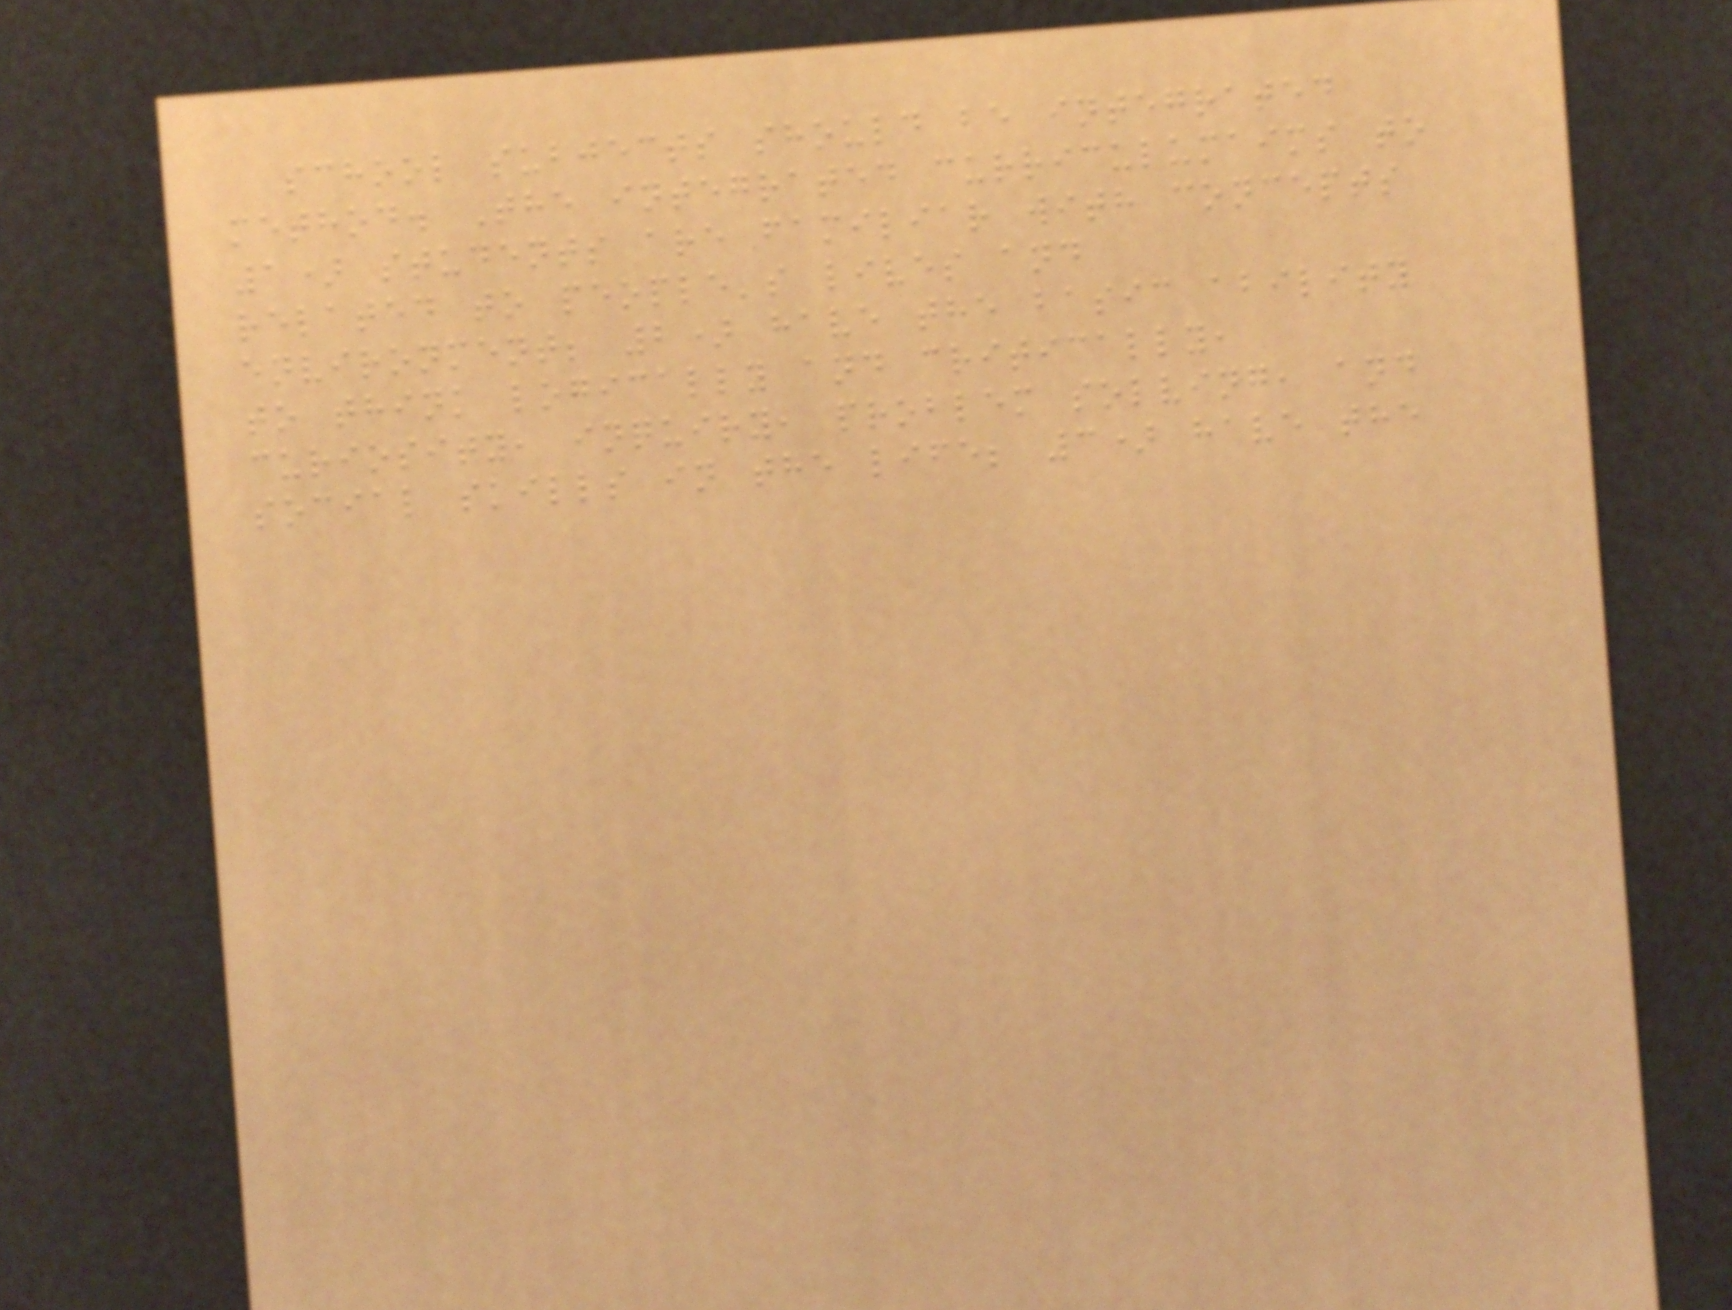school subjects should be integrated
method. The integrated curriculumaims to
1) students are familiar with concepts
related to people's lives and
environment; 2) have the basic ability
to think logically and critically,
curiosity, inquiry, problem solving, and
social skills in the life; 3) have the
